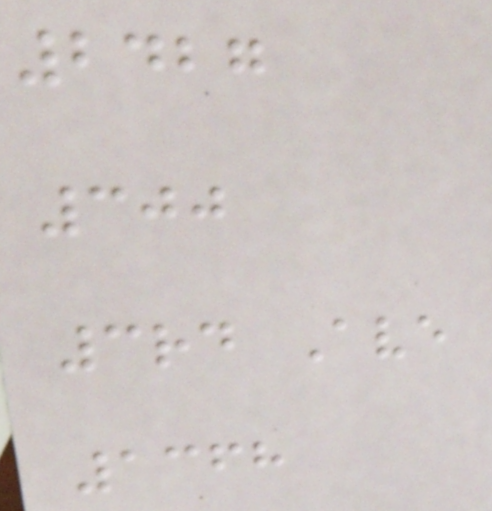2427
300
3rd Ave
1368
